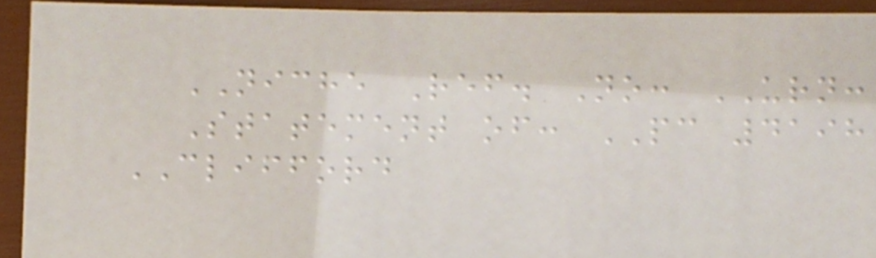NICHE Ref. No: URN:
Statement of: PC 4198
CLIFFORD
